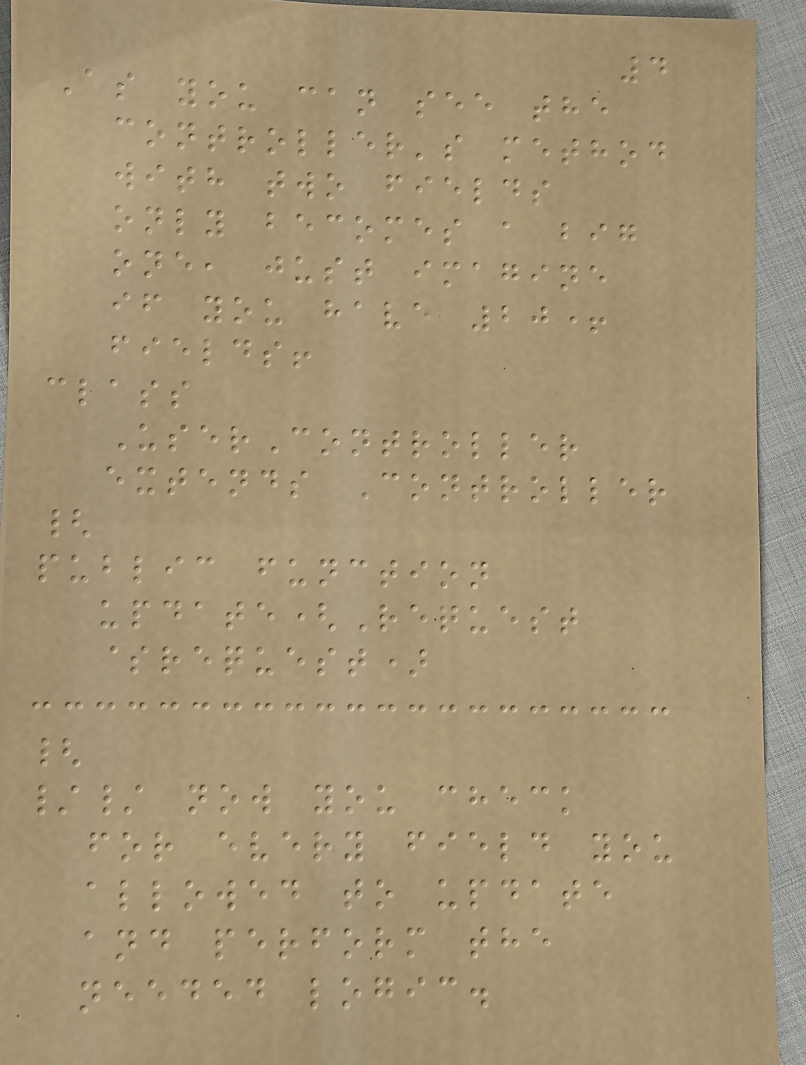4
As you can see the
controller's method
with two fields
only becomes a big
one, just imagine
if you have 20+
fields!
class
UserController
extends Controller
{
public function
update(Request
$request)
{
// now you check
for every field you
allowed to update
and perform the
needed logic.
